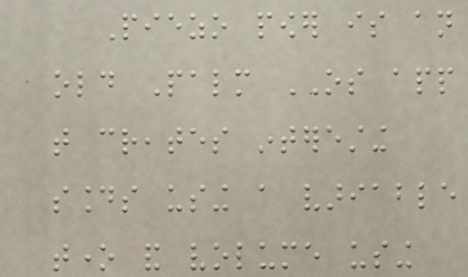Piezo power is an
old Palm OS app
that creates interesting
sounds using a variable
tone and volume using
